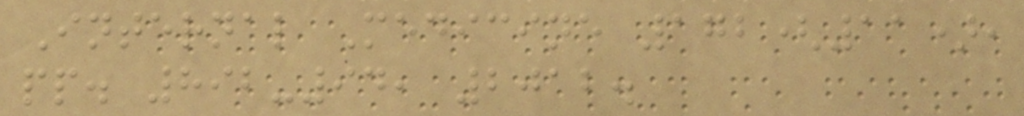Internal Medicine 172(11),
pp. 892-94, 2012.
